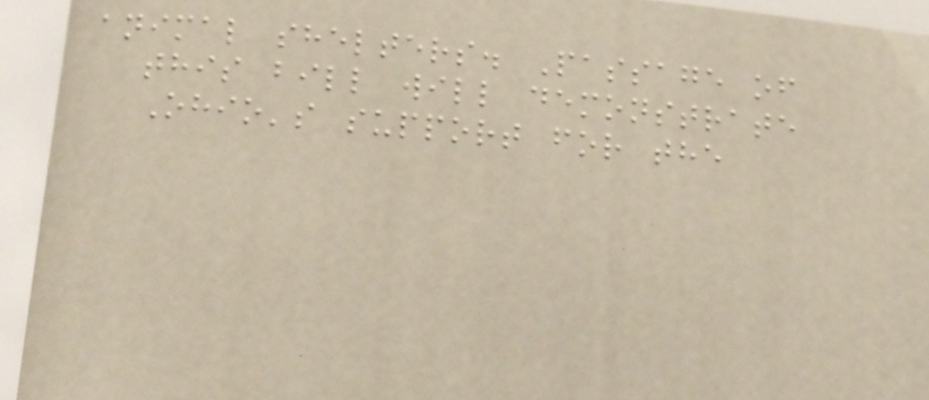animal shelters. Passage of
this bill will demonstrate
Ohio's support for the
